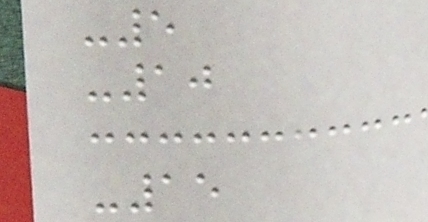-5
-10
-15
